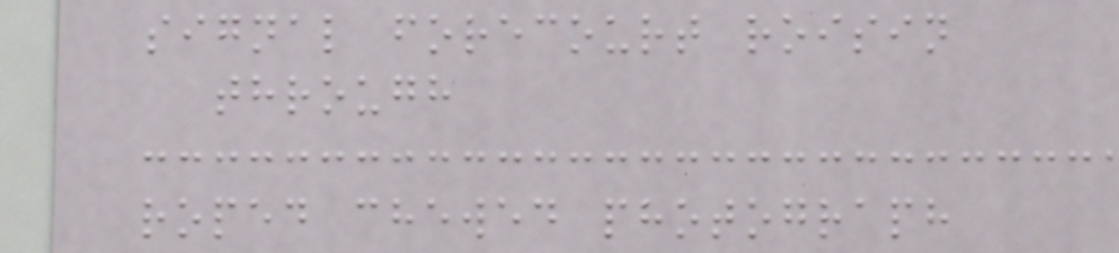signal forecourt roisin
through
roped chewed photograph
